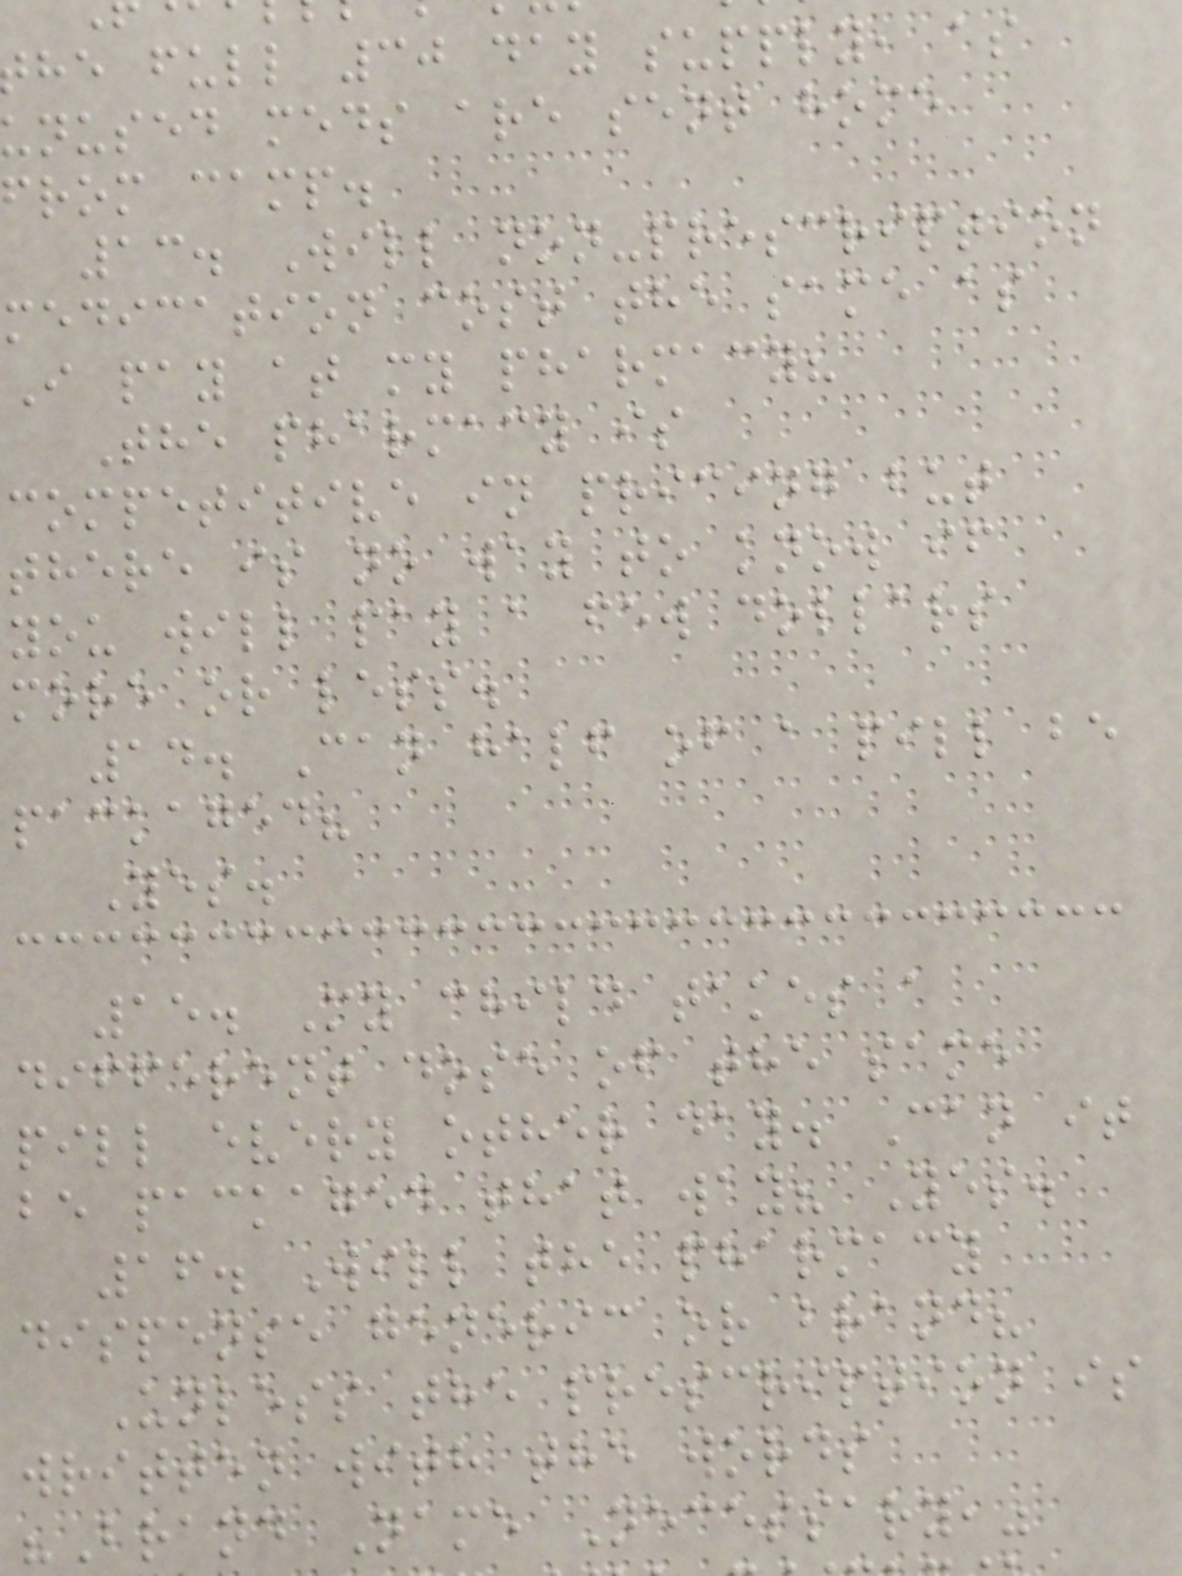he full 30 day supply, as
unused meds are sent home
from camp.
13. Will non-prescription
medication cost the same as
I pay at my pharmacy?
The pharmacy is
competitive in pricing but
there is no way to know if
you will pay a few dollars
more or less.
14. Can half of a pill be
packaged?
Yes.
15. My child takes a
different dose of the same
pill every other day. Can it
be packaged that way? Yes.
16. Will the pharmacy
dispense generic or brand?
Unless the prescription is
written with the words
"Brand Name Necessary,"
